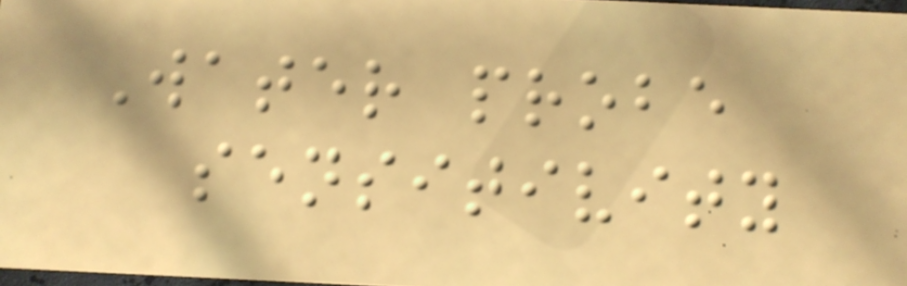Water probe
sensitivity
